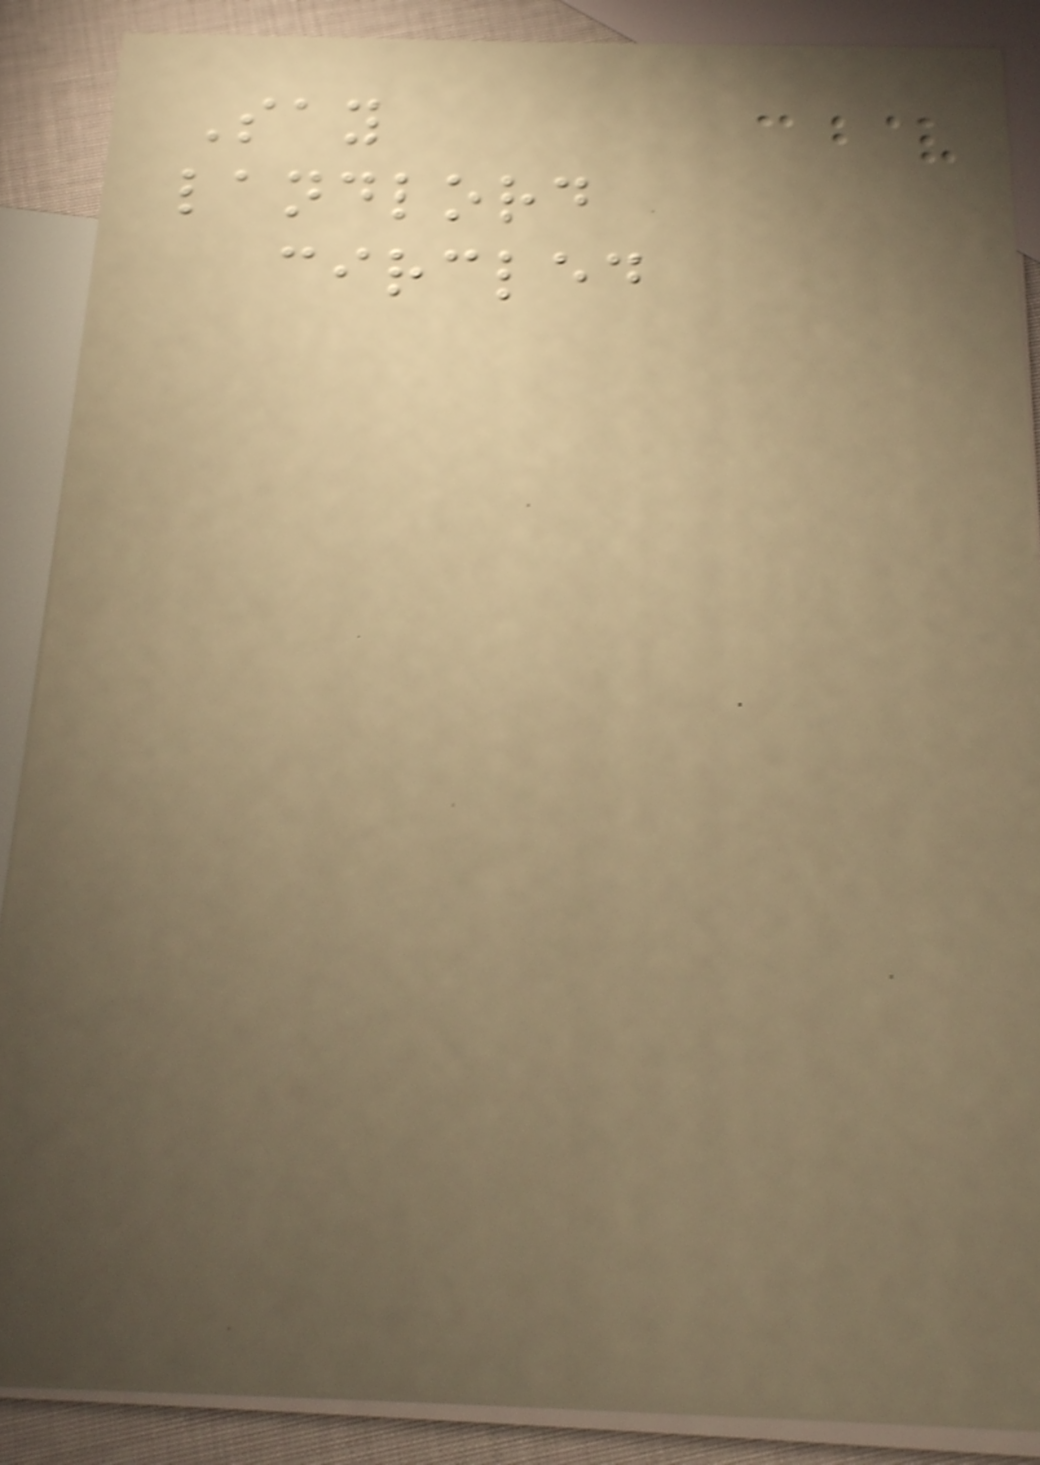Say
landlord
circled
